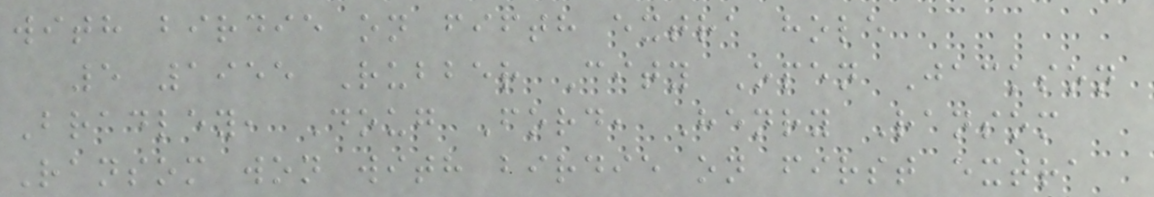with birdie on fifth extra hole
5 1955 Rubber City Open Jackson
Bradley, Doug Ford, Henry Ransom
Ransom won with birdie on first extra
